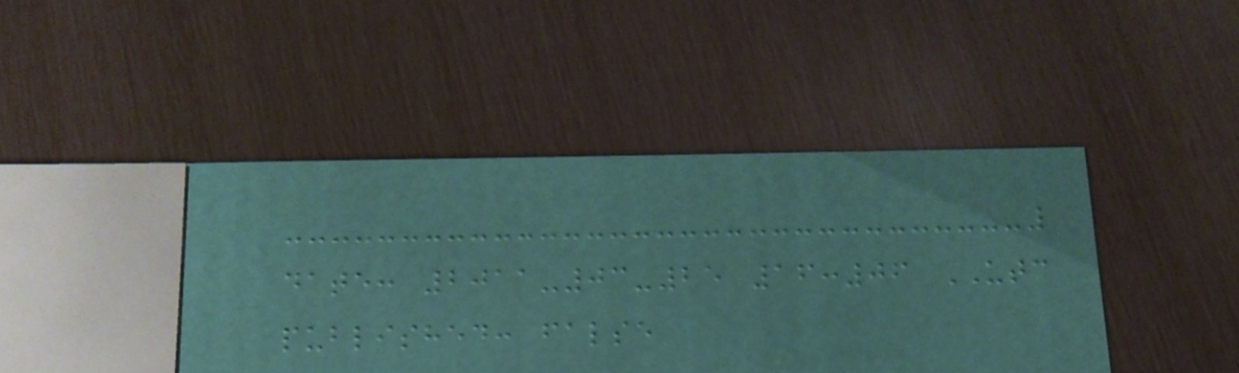date: 2011-03-25 16:06 UTC
published: false
